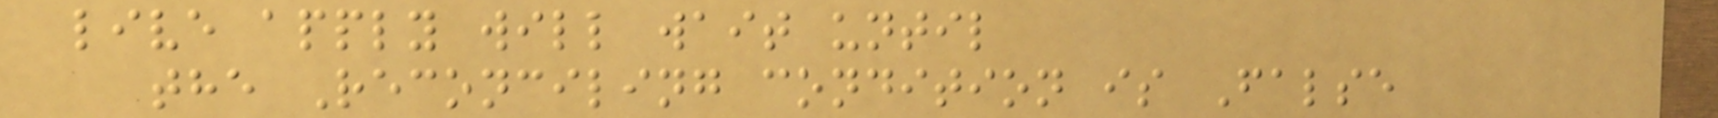live apply will wait until
the Reconciling condition is False
